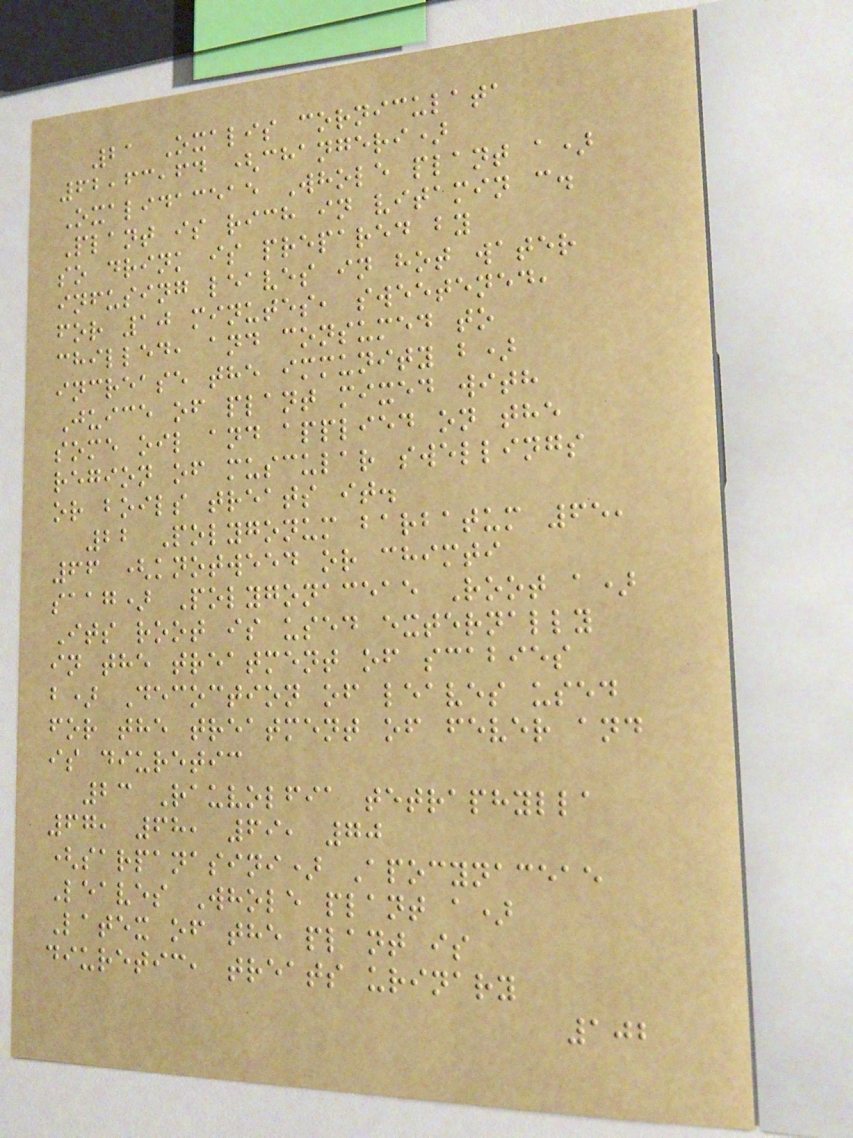21 Oxalis corniculata
62,63,64 (changeri)
Oxalidaceae Whole plant a)
Plant is rich in vitamin c.
so drink is prepared by
infusing leaves in hot water
for 10 minutes, sweetened,
chilled, and consumed to
increase the immunity b)
Juice of plant mixed with
some oil and applied on the
region of muscular swellings
or boils treats it.
22 Polygonum barbatum 65,
66 (knotweed or chimti
saag) Polygonaceae Root a)
Its root is used externally
in the treatment of scabies
b) Decoction of leaves used
for the treatment of fever and
is diuretic
23 Rauvolfia tetraphylla
67, 68, 69, 70
(sarpanasini) Apocynaceae
Leaves Whole plant a)
Latex of the plant is
diuretic, treats urinary
102
